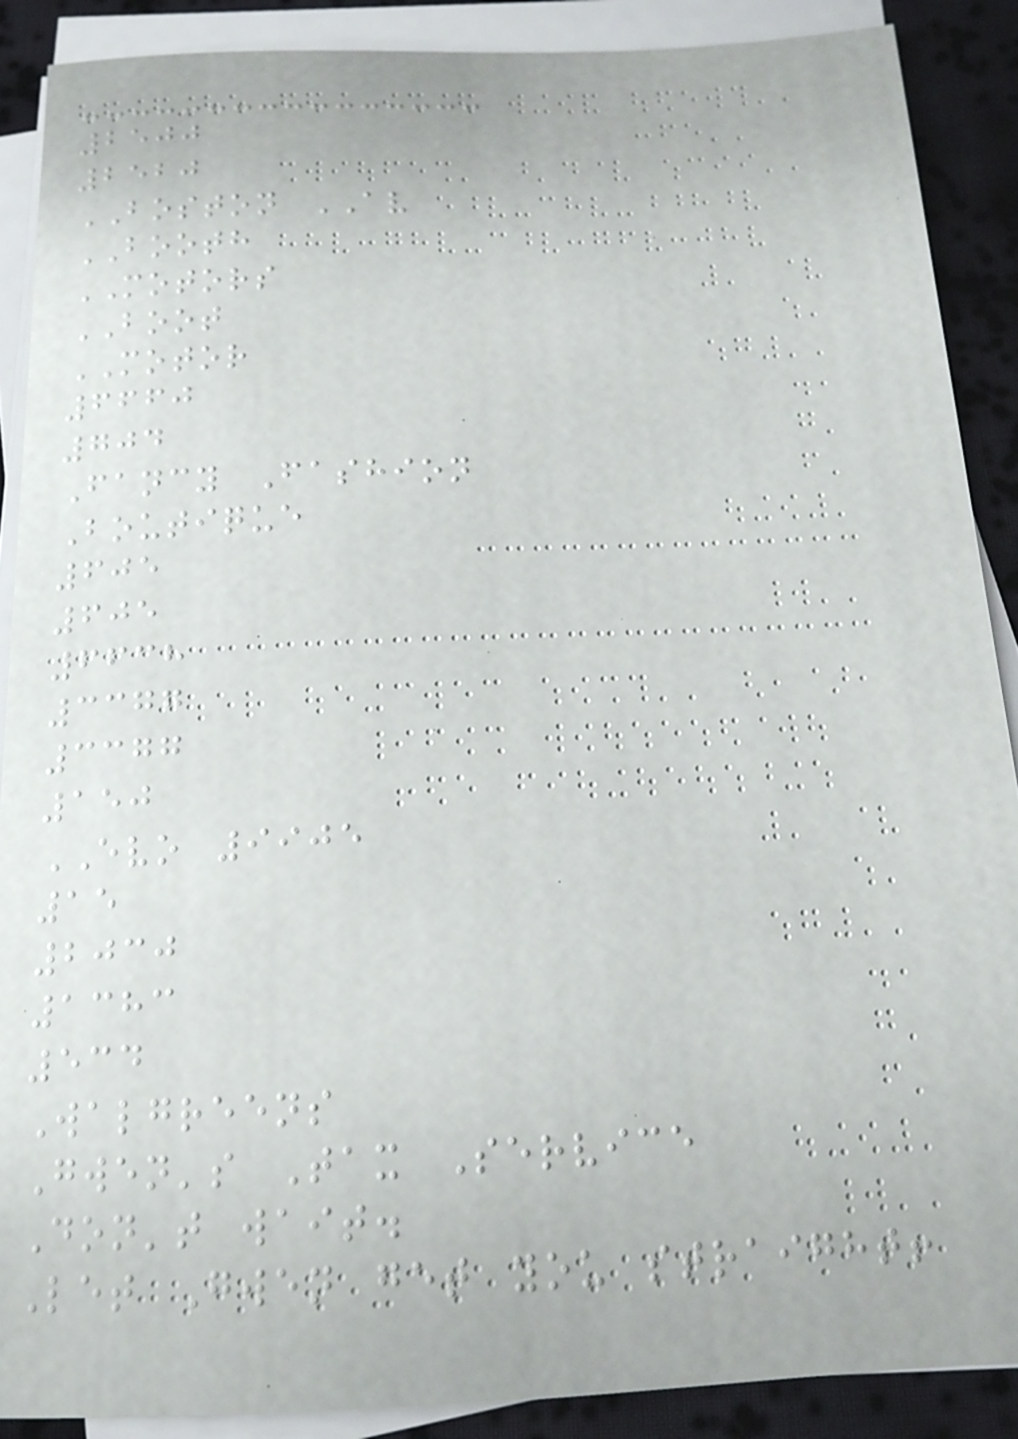2500
2520
BOSTON AV
BOOTH
MOTORS
BOOT
MOTOR
6660
704
Fancy Fashion
Boutique
605
605
6638
3377
3377
150
EVO 9905
15
2030
1383
534
Walgreens
Gwen's Tax Service
Don't wait.
Let Gwen get you straight!
